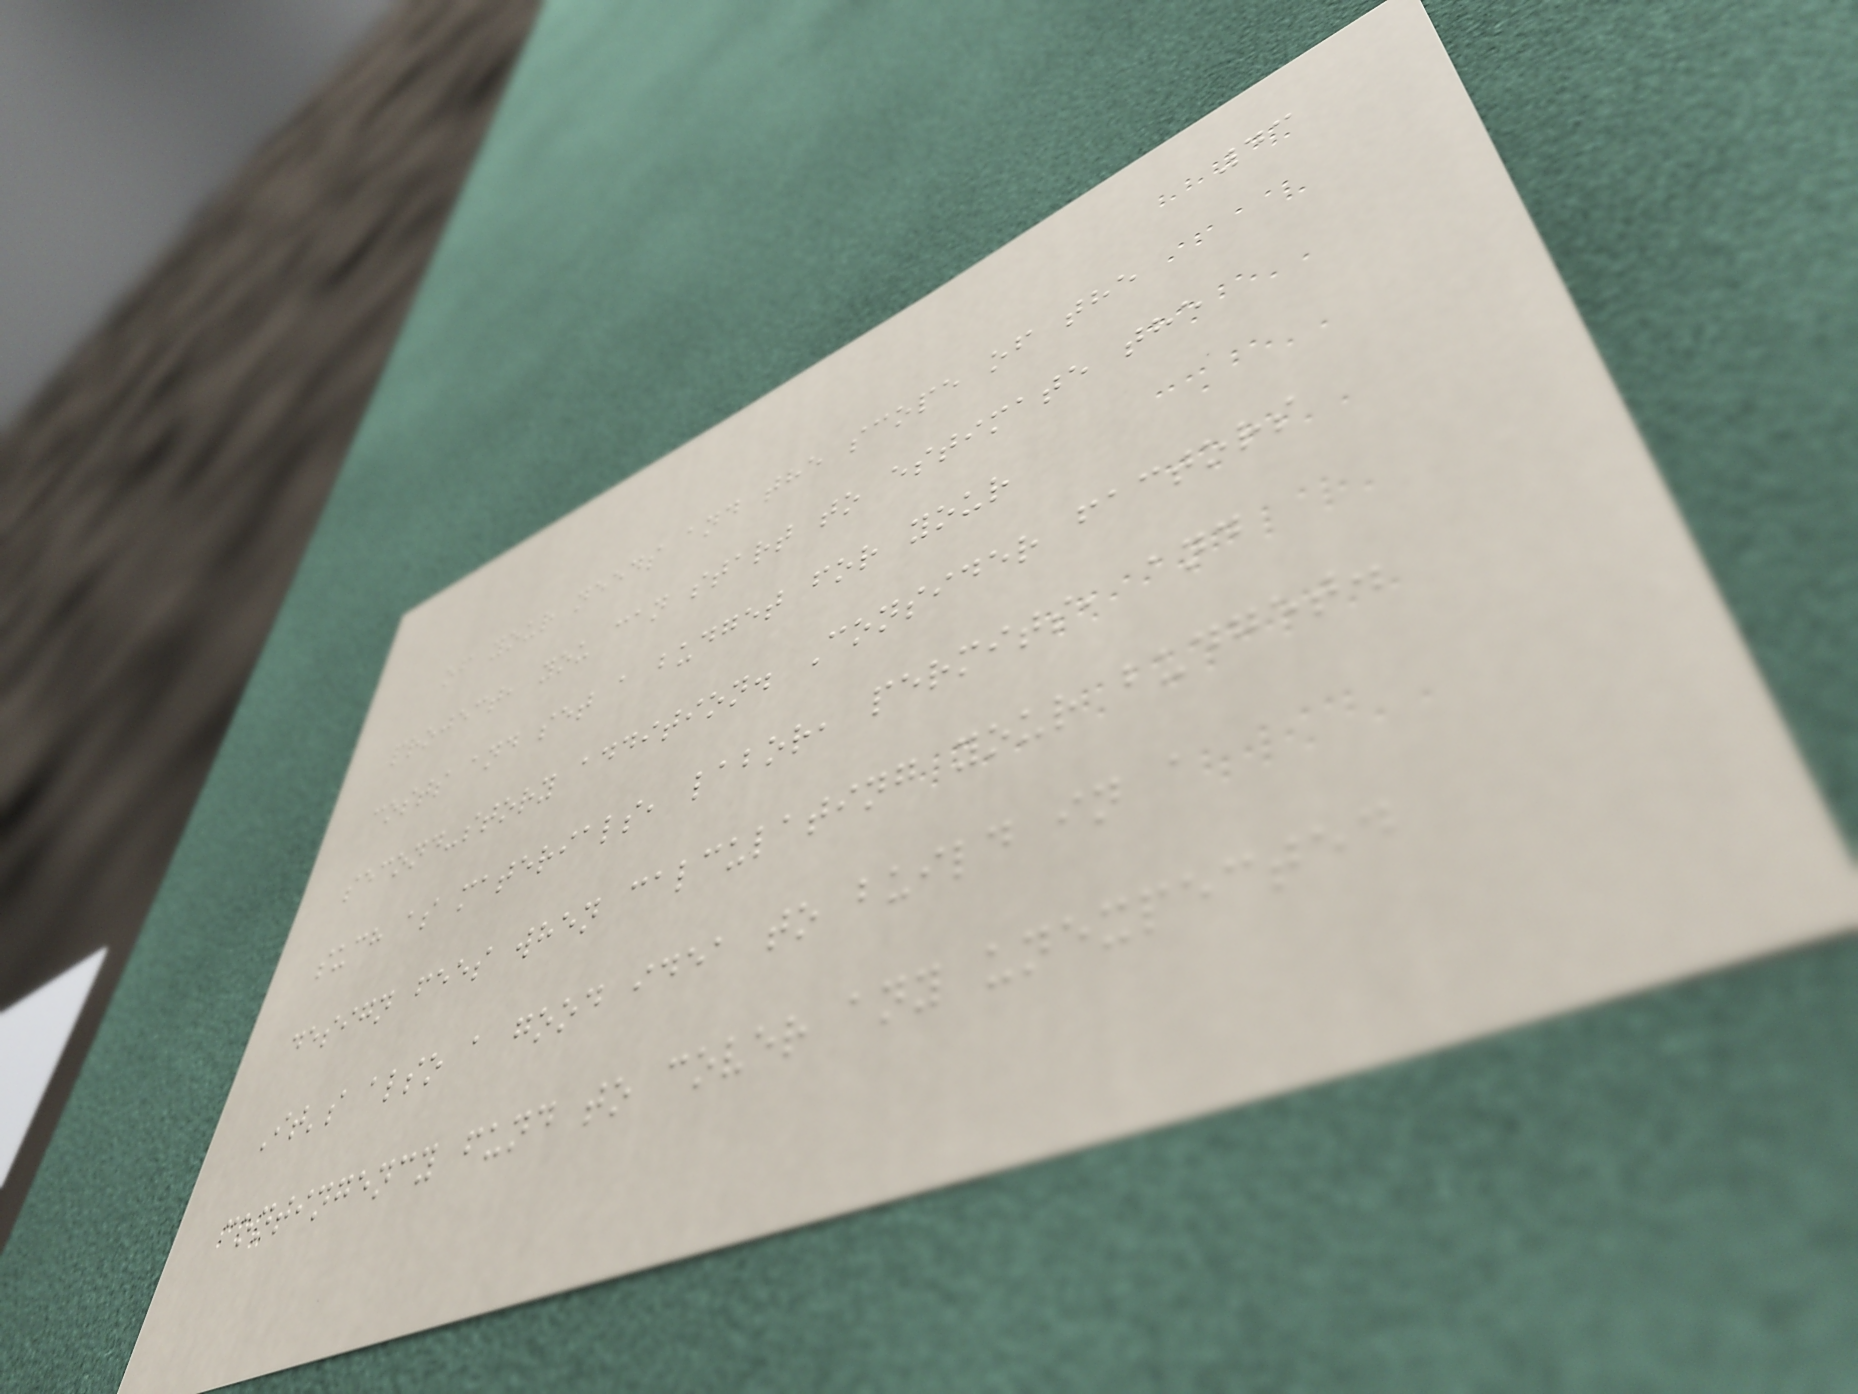43
of your needs and the scope of the
project, you can start to estimate the
costs and set a budget for your
second-story addition. Consider factors
such as materials, labor, permits, and
design fees when calculating your budget.
It's also a good idea to build in a
contingency fund to cover any unexpected
